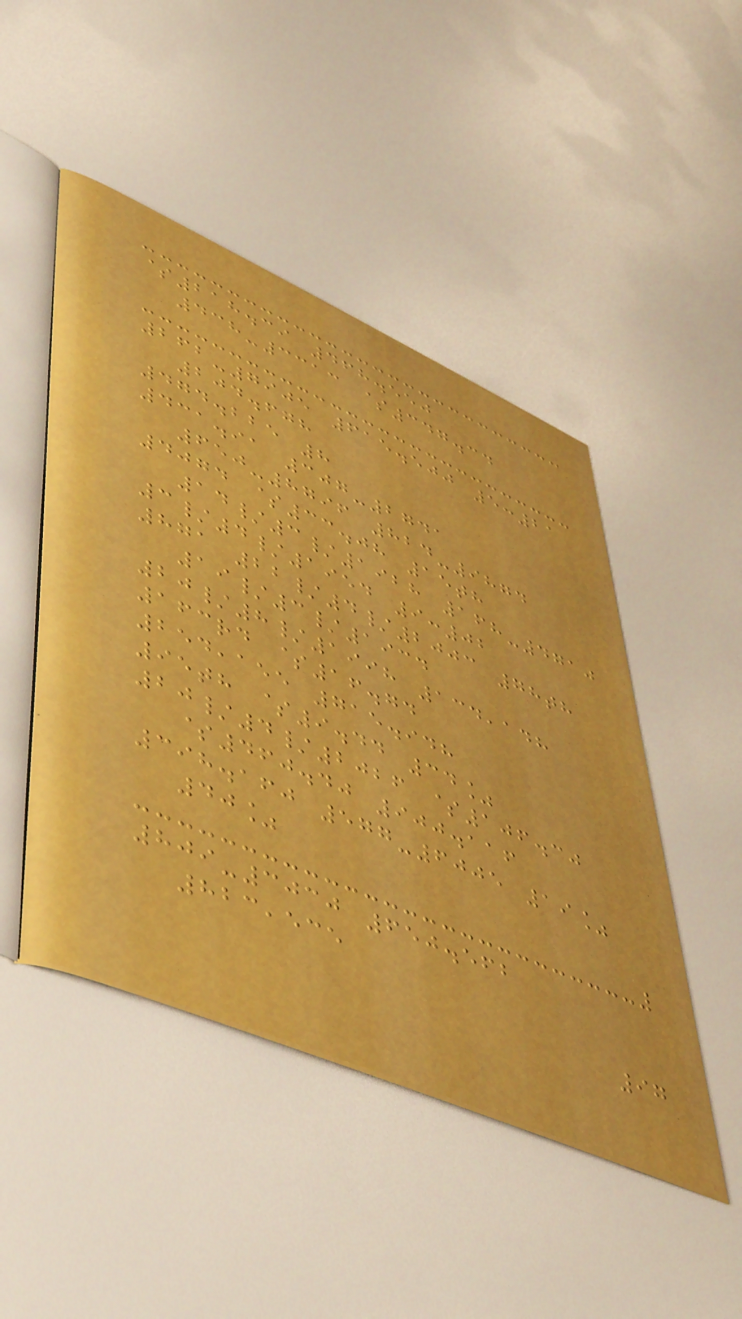$218.39 468.550
438-3313 $347.34
262-7905 615.500 5:21
204.678
474.225 8
431.91 307-2741
650-8796 824-9874
4074 $33.08 15th
14/3/1928 168-4710
3/4/1954 9:02
871 22/4/2003 78th
19/3/1934
20/8/1998 134,148
163rd $16.74
254,155 715.948
95th $9.44 34%
20/4/2026 $106.30
$460.40 900.116
398.160 577-6005 19%
40%
809-3030 650.562
823,535
97
